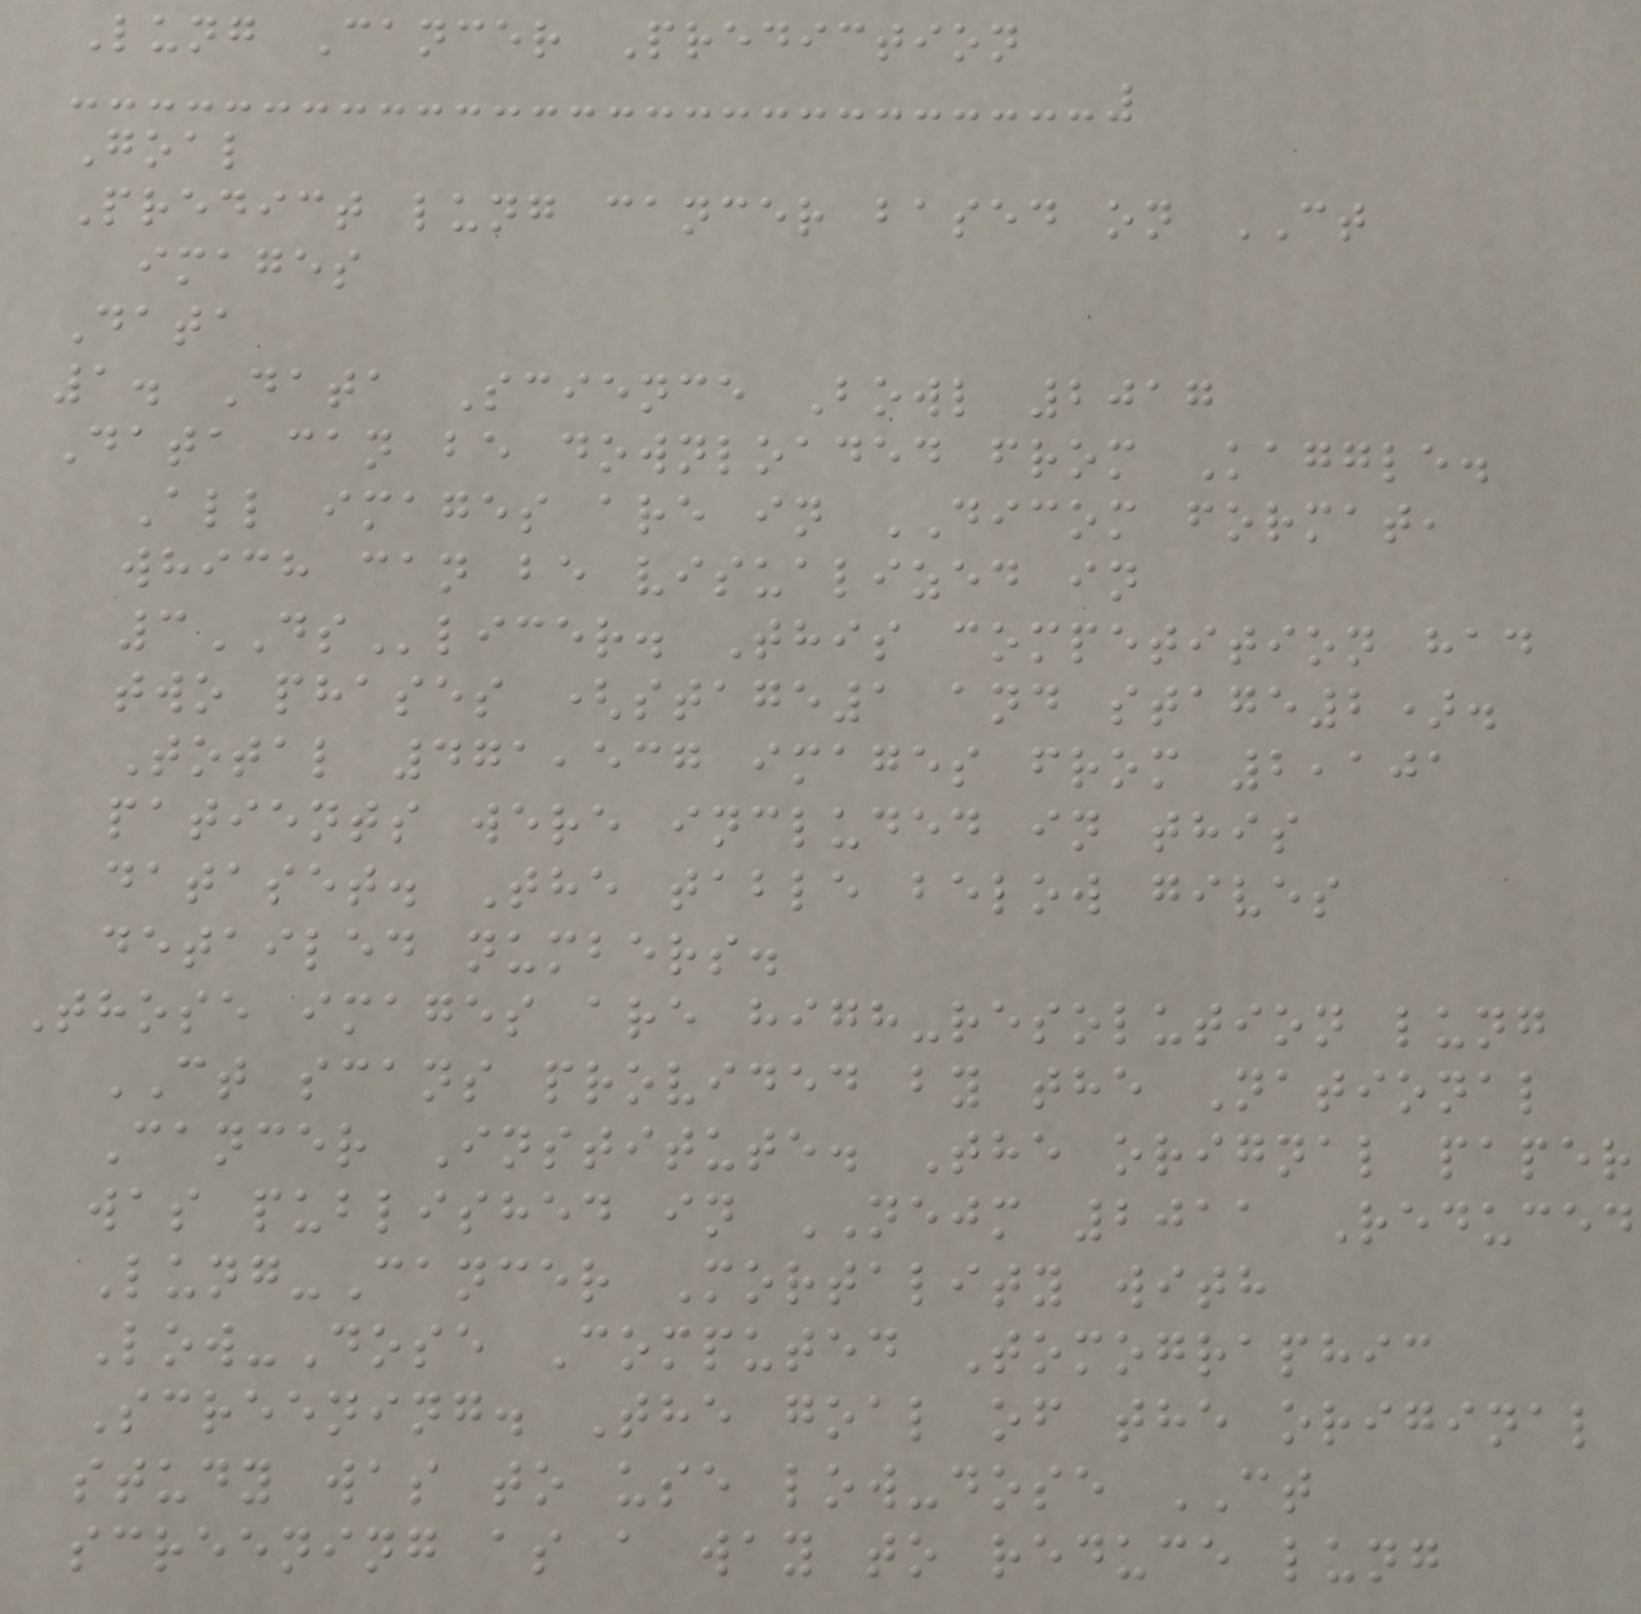Lung Cancer Prediction
Goal
Predict lung cancer based on CT
images
Data
1. Data Science Bowl 2017
Data can be downloaded from Kaggle.
All images are in DICOM format,
which can be visualized in
3DSlicer. This competition had
two phases (stage1 and stage2).
Total 471,537 images from 2,101
patients were included in this
dataset. The table below gives
detailed numbers.
Those images are high-resolution lung
CT scans provided by the National
Cancer Institute. The orignal paper
was published in NEJM 2011 Reduced
Lung-Cancer Mortality with
Low-Dose Computed Tomographic
Screening. The goal of the original
study was to use low-dose CT
screening as a way to reduce lung
